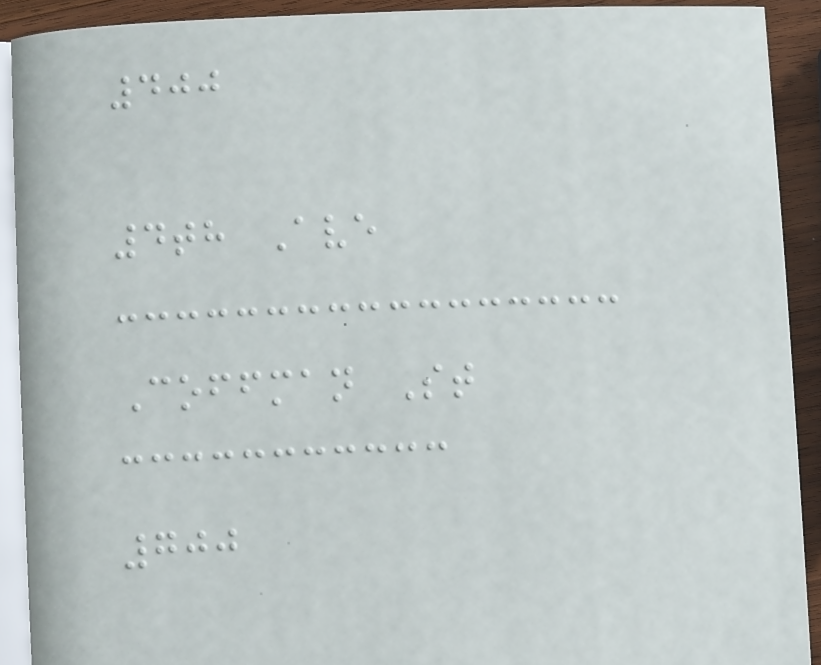400
4th Ave
Coffman St
700
